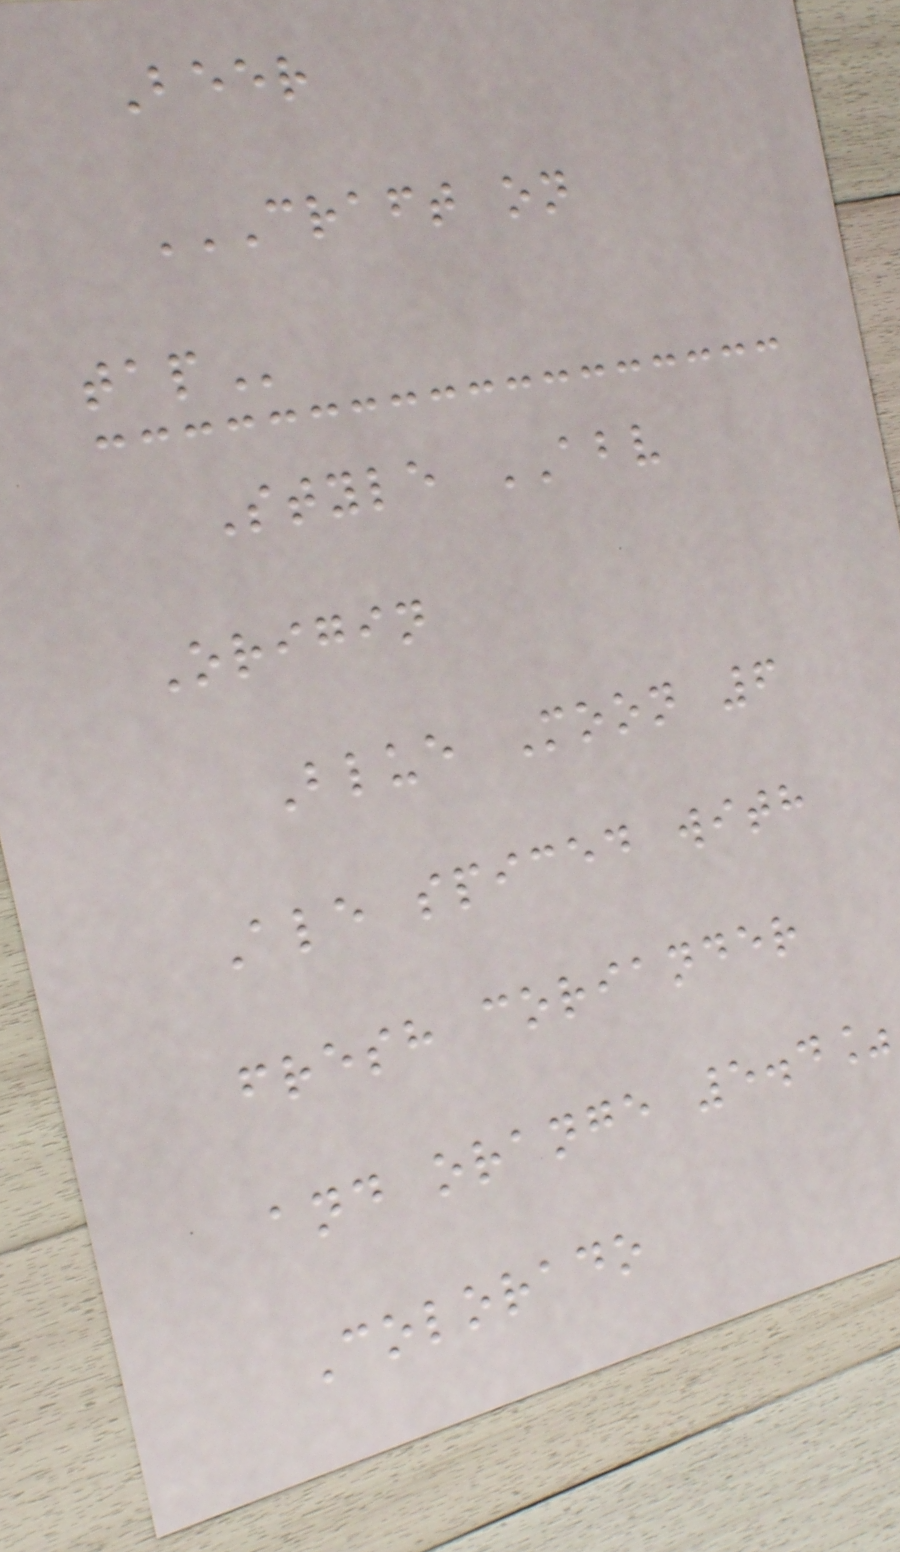Beer
CRAFT ON
TAP
Style ABV
Origin
Blue Moon 6
Ale spiced with
fresh coriander
and orange 5.4%
Colorado
